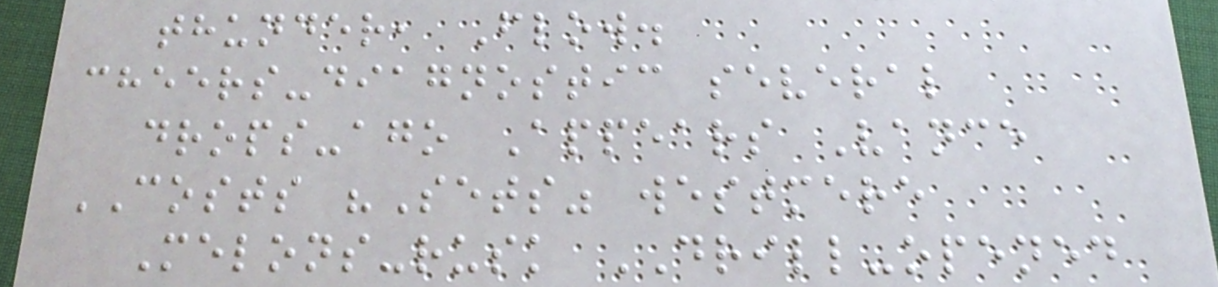thunder, Flow.
cheers-diagnostic several
drops-ago Appears Vance
COSTS "Sets" westmere
Melons-rusk DRILL-opened
